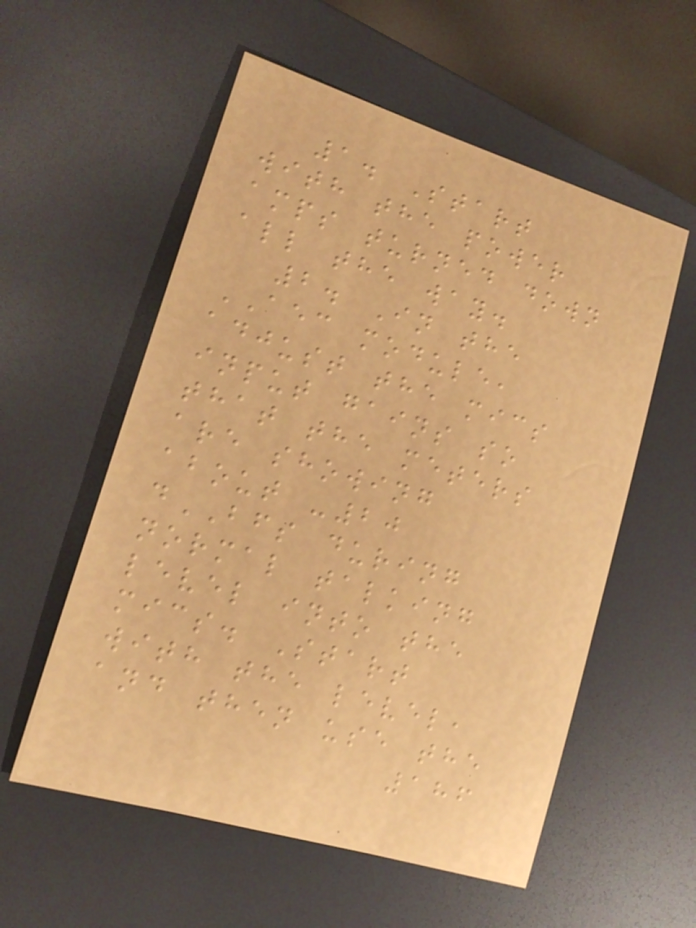1. Start
with the power
amps turned down
all the way.
2. In the
AEC module,
adjust the mics
input gains so
that the meters
are showing
about -20
dBFS during
normal talking
level into the
mics. Start
with the level,
and then use the
186
